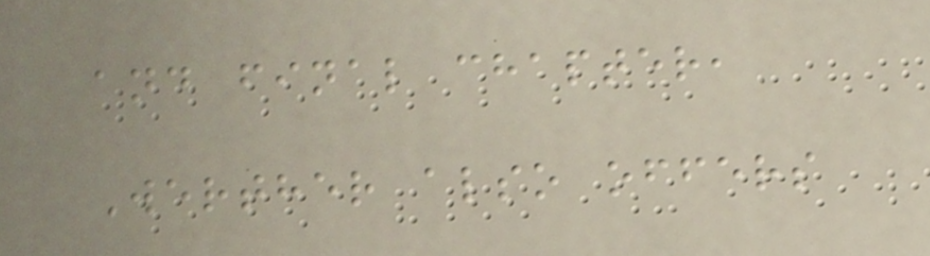and final chapter,
Werther also offers
